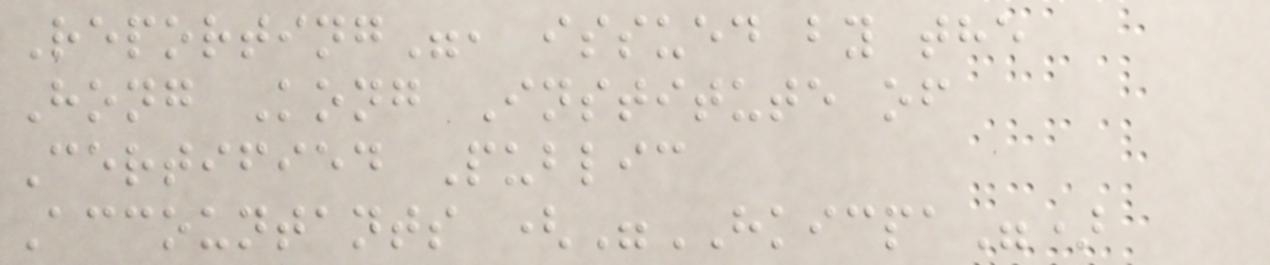Reporting", issued by the
Hong Kong Institute of
Certified Public
Accountants ("HKICPA")
